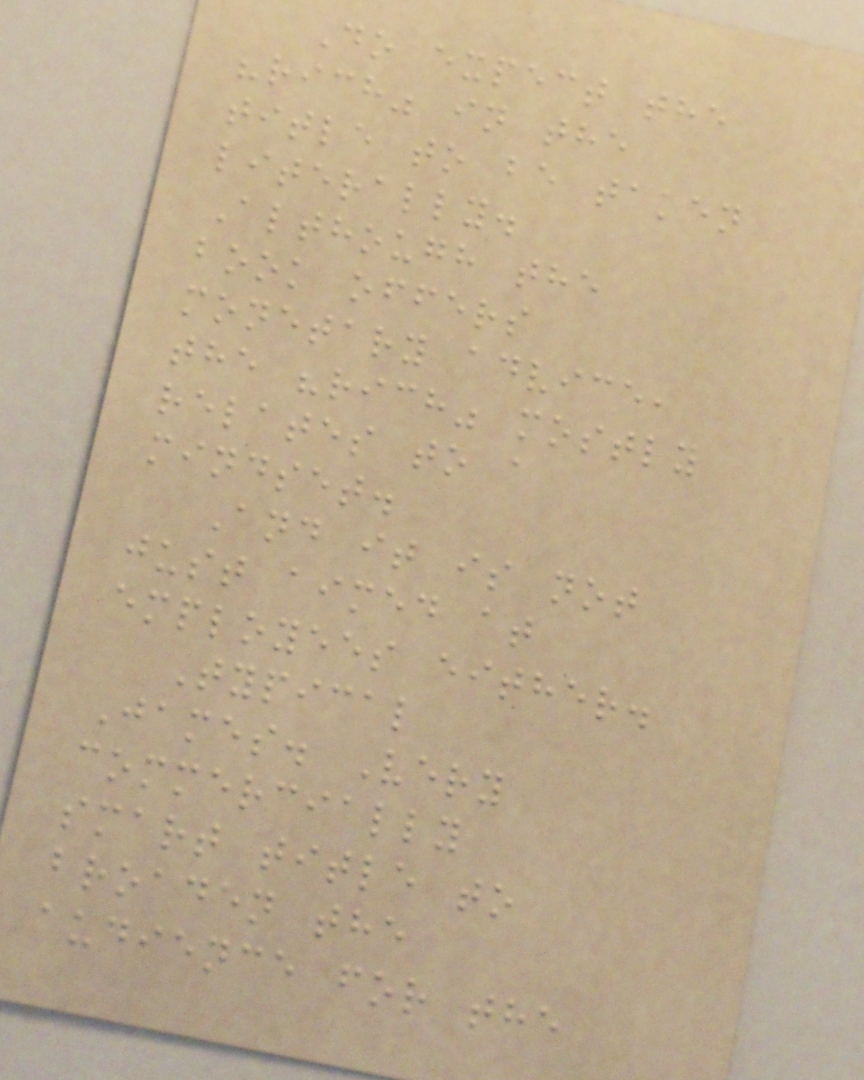Do expect the
"rich" in the
title to be taken
literally.
Although the
book offers
monetary advice,
the "rich" mostly
relates to a
mindset.
And it is not
just aimed at
employees either.
Typical
James. Very
commercially
smart title to
broaden the
audience for the
